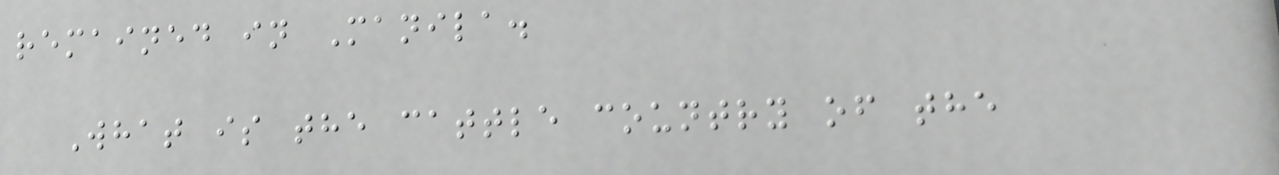remained in Manila.
What is the cattle country of the
